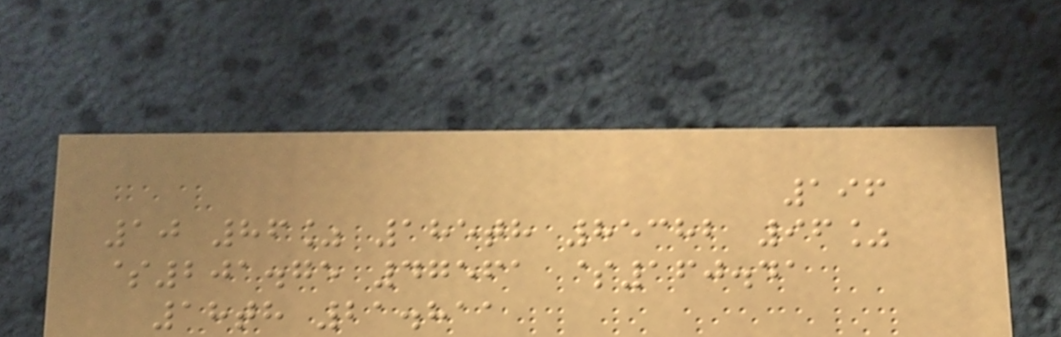196
10 86% 185th 85382 96%
$201.75 47561 $160.41
18th 21.811
